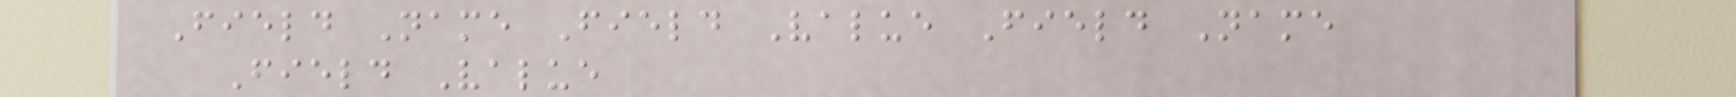Field Name Field Value Field Name
Field Value
